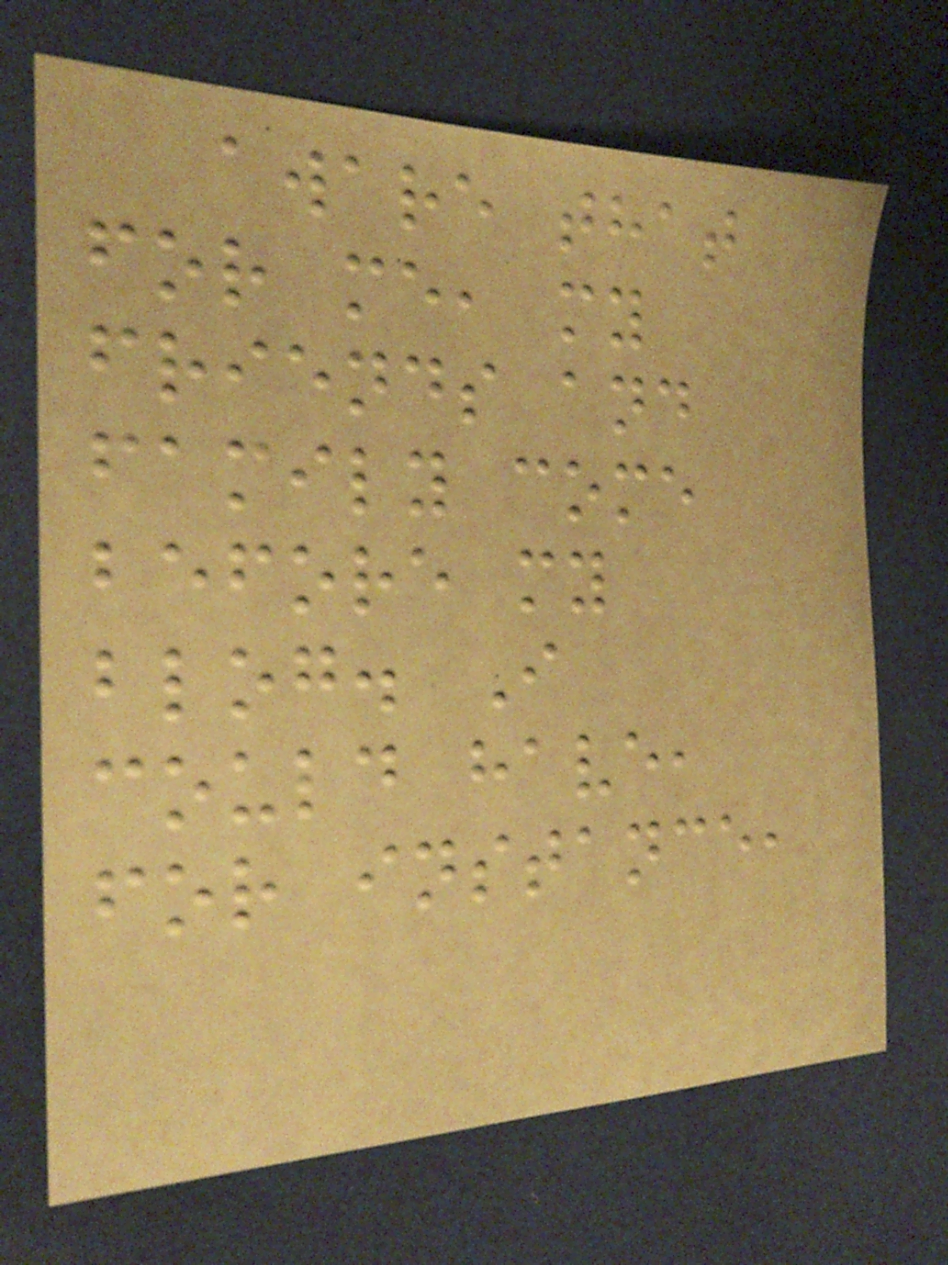aware that
for me, my
friends and
family come
before my
blog. I
could have,
for instance,
